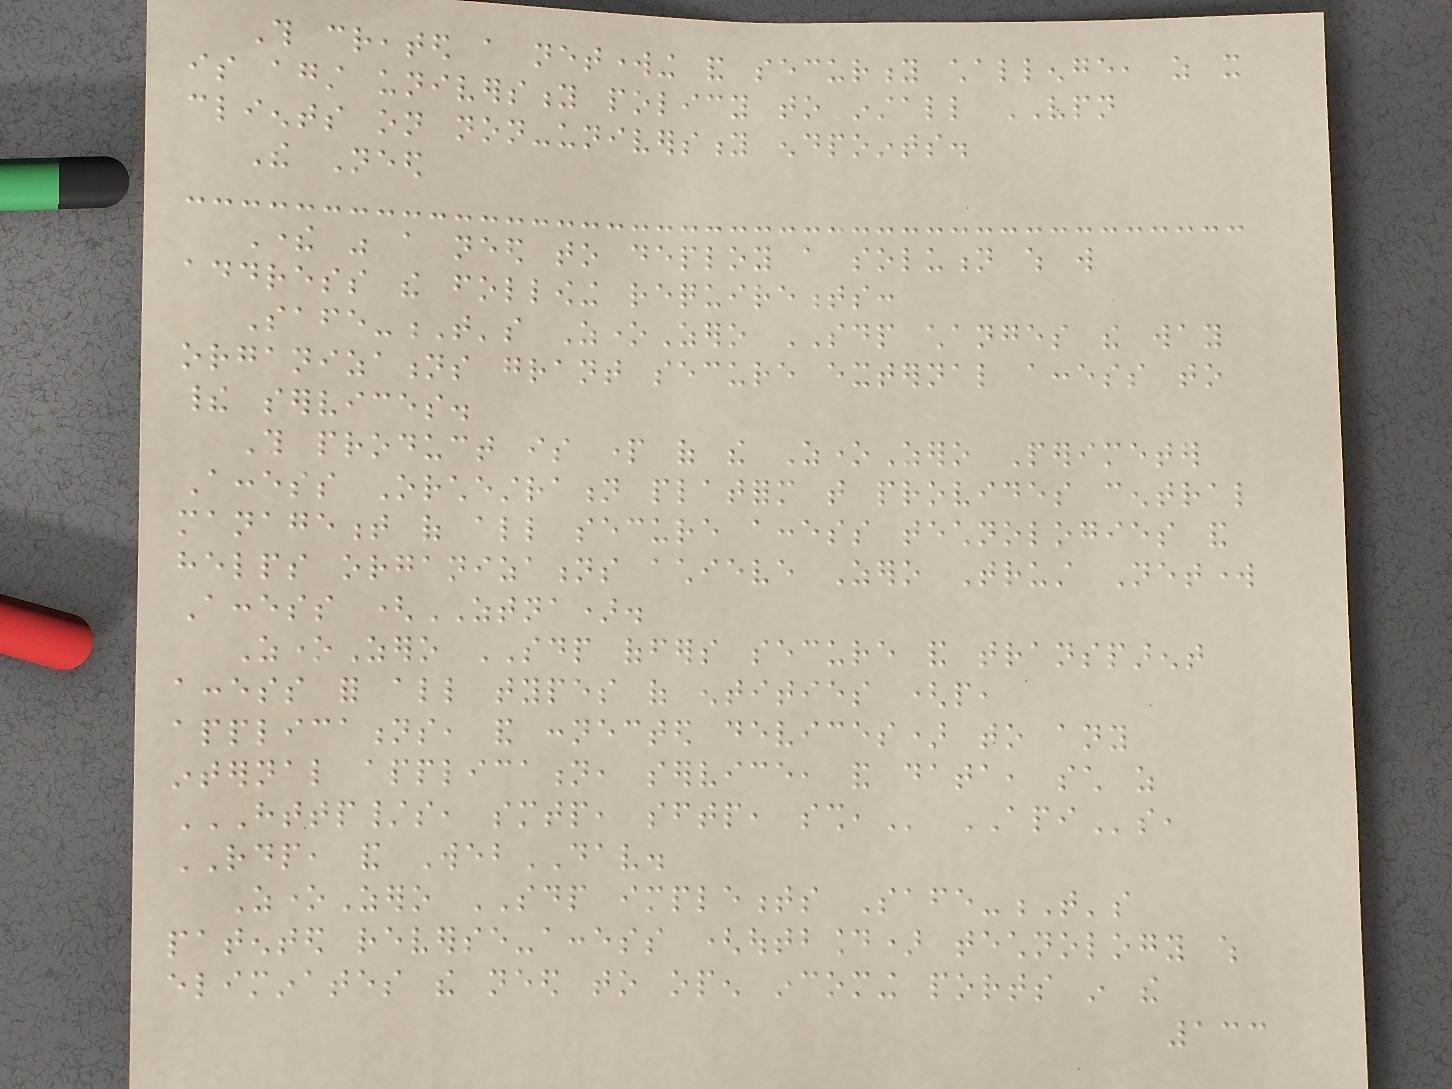This created a networking and security challenge, as it
is against university policy to install VPN
clients on non-university endpoints.
The Need
There was a need to deploy a solution which will
address the following requirements:
Safe-T's ZoneZero SDP changes the way
organizations grant secure external access to
their services.
This product is part of the ZoneZero Perimeter
Access Orchestration platform that provides central
management of all secure access technologies and
helps organizations achieve Zero Trust Network
Access (ZTNA).
ZoneZero SDP offers secure and transparent
access for all types of entities (people,
applications, and connected devices) to any
internal application, service, and data, such as
HTTP/S, SMTP, SFTP, SSH, APIs,
RDP, and WebDAV.
ZoneZero SDP implements Safe-T's
patented reverse-access (outbound) technology which
eliminates the need to open incoming ports in the
133
